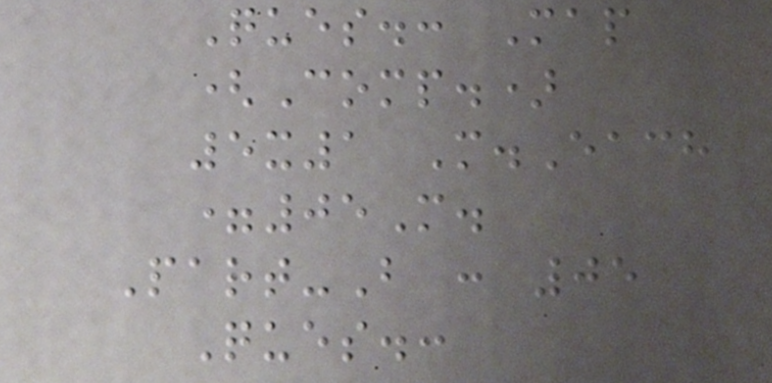Ques.: Map
(Comp.)
5x1 M.Each
=05M.
Part-B : 05
Ques.:
